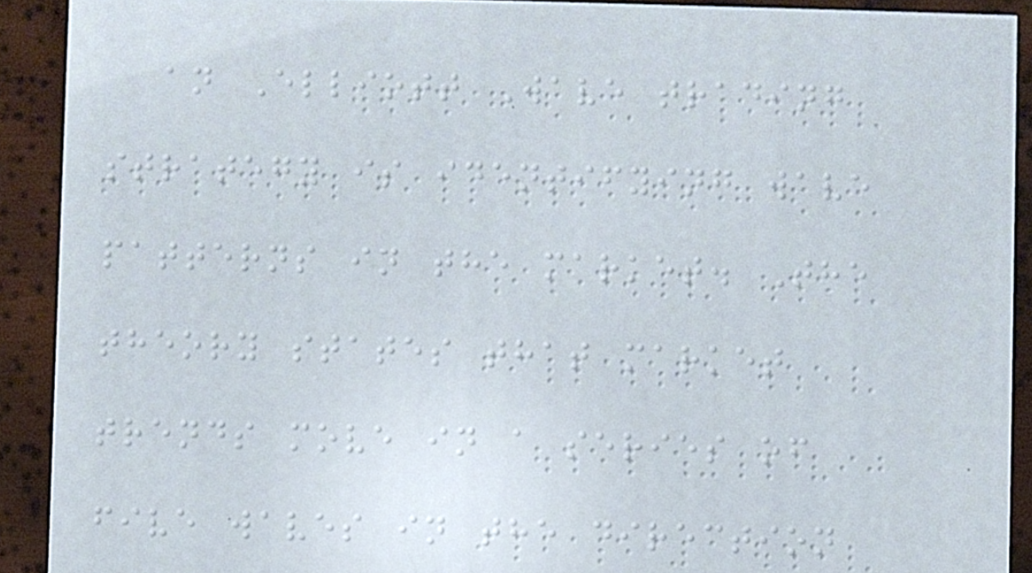an Elliott Wave trading
strategy is identifying wave
patterns in the market. The
theory states that market
trends move in a series of
five waves in the direction
